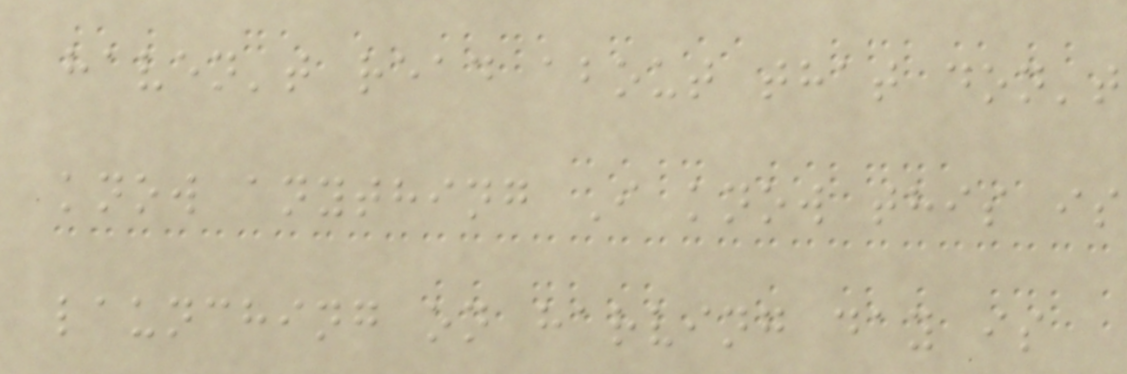haven't read about that don't
know anything I know this is
launching on harving day is
